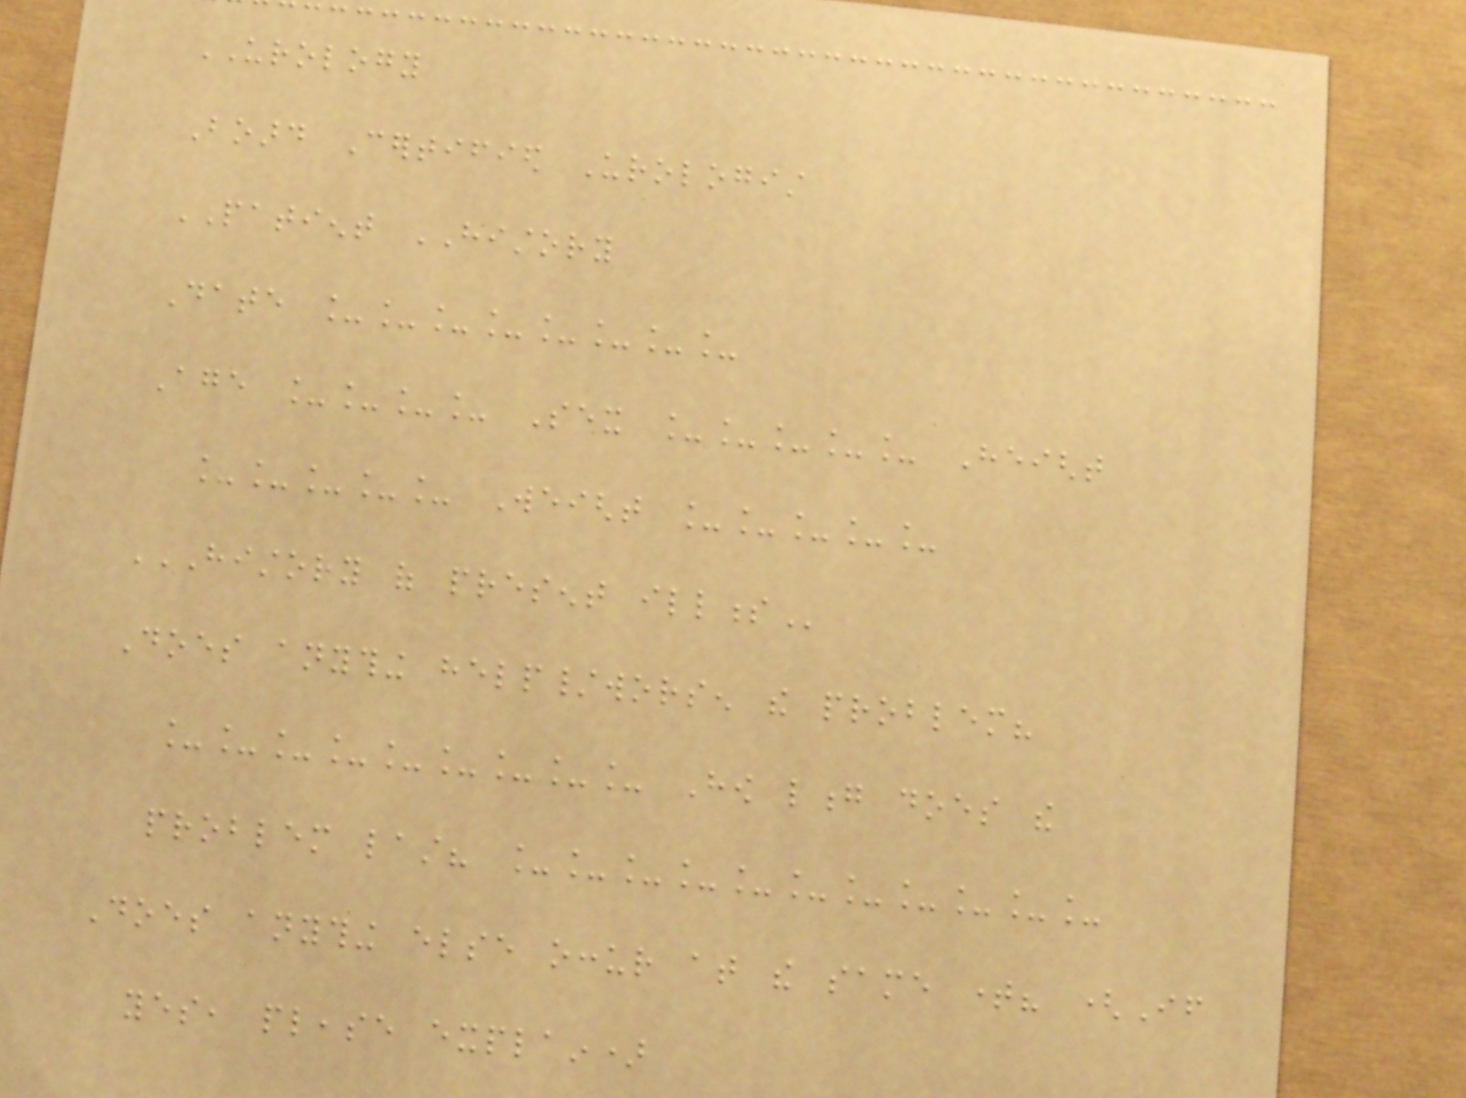UROLOGY
Board Certified Urologist
PATIENT HISTORY
Date ________
Age ____ Sex _____ Height
_____ Weight _____
HISTORY OF PRESENT ILLNESS
Does anything help/worsen the problem?
_________ How long does the
problem last? ___________
Does anything else occur at the same time? (If
yes, please explain)
